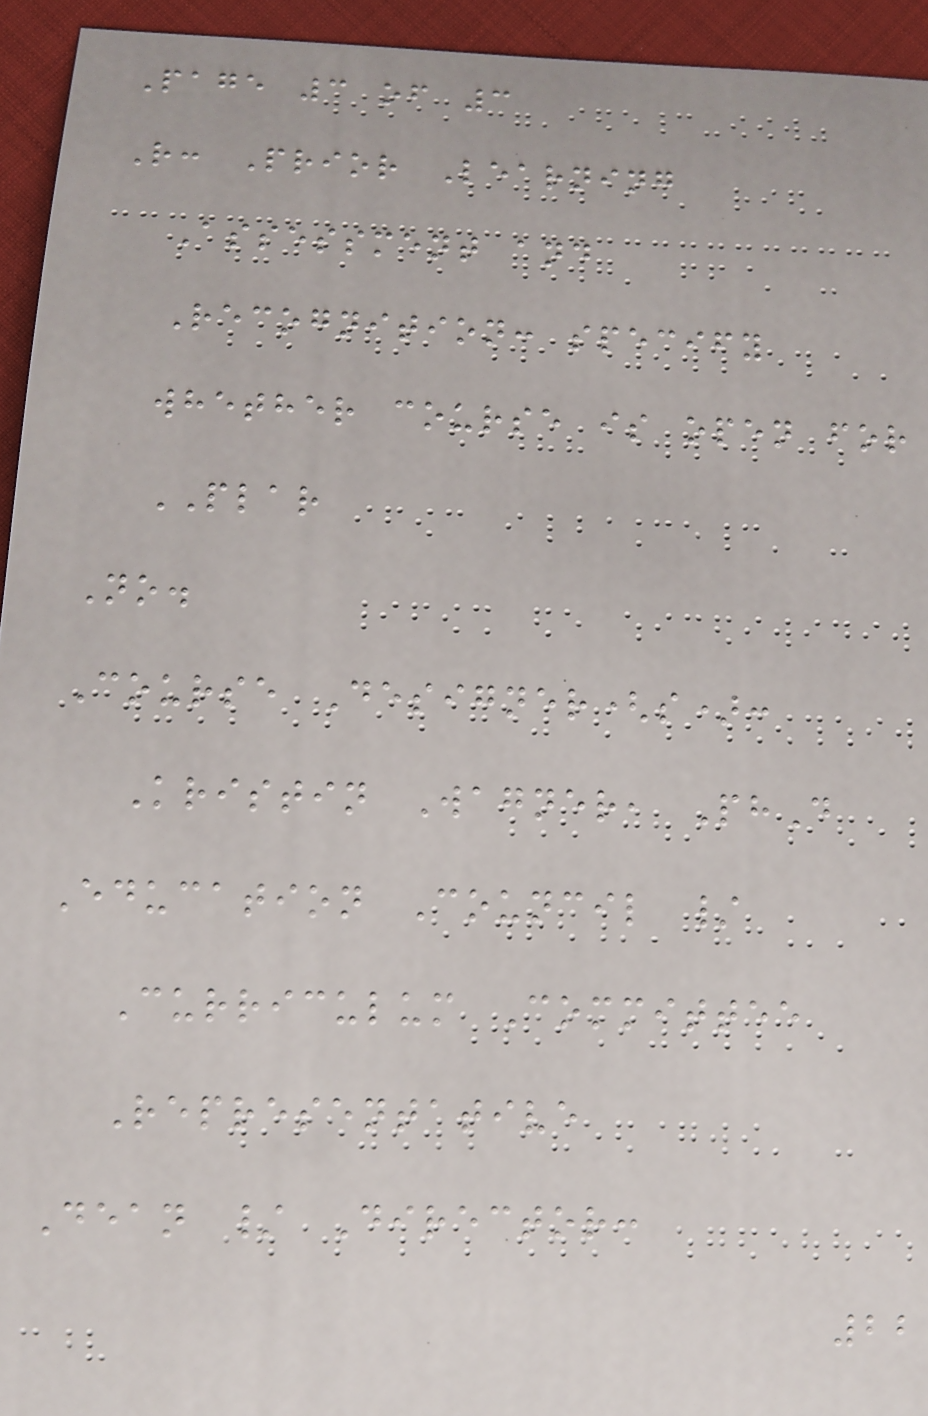Page 3 of 3
R: Prior Learning
Assessment and
Recognition: specify
whether course is open for
PLAR
No.
Course Designer(s):
Kristin Wagner, PhD
Education Council /
Curriculum Committee
Representative
Dean / Director:
22
